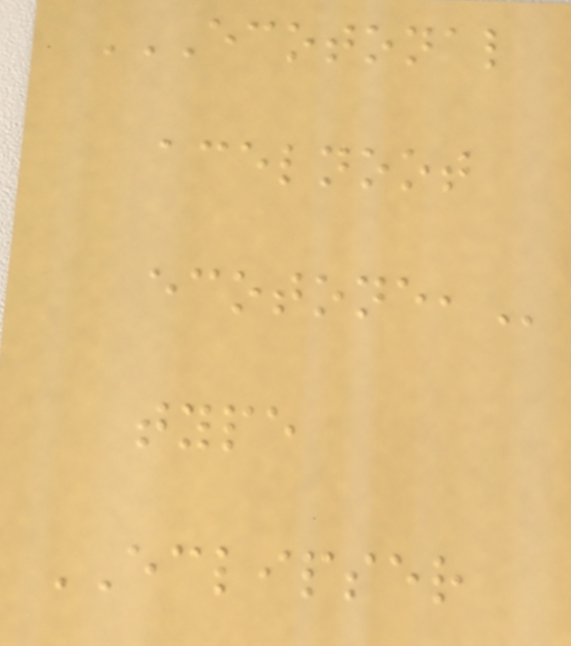ECOTONAL
ACELNOOT
ECOTONE,
type
ECLIPSER
